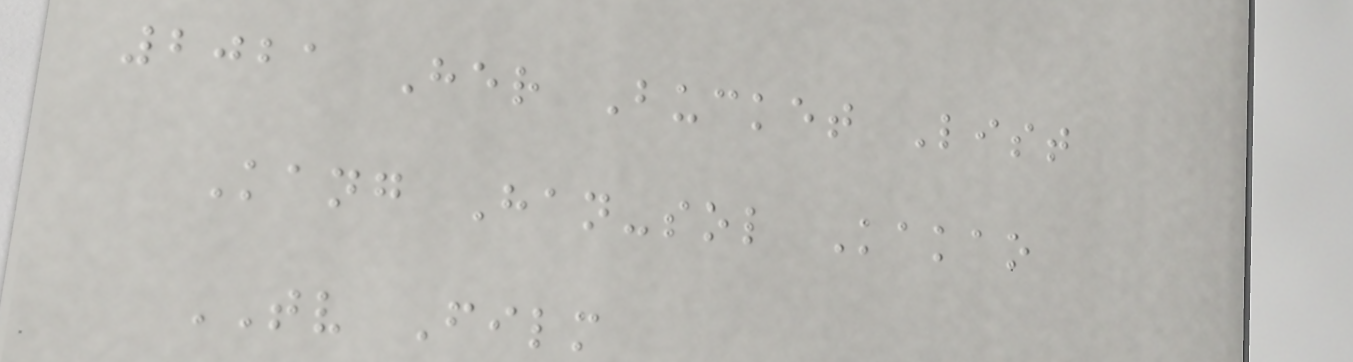2021 Her Bucket List
Kang Han-sol Kakao
TV Film
